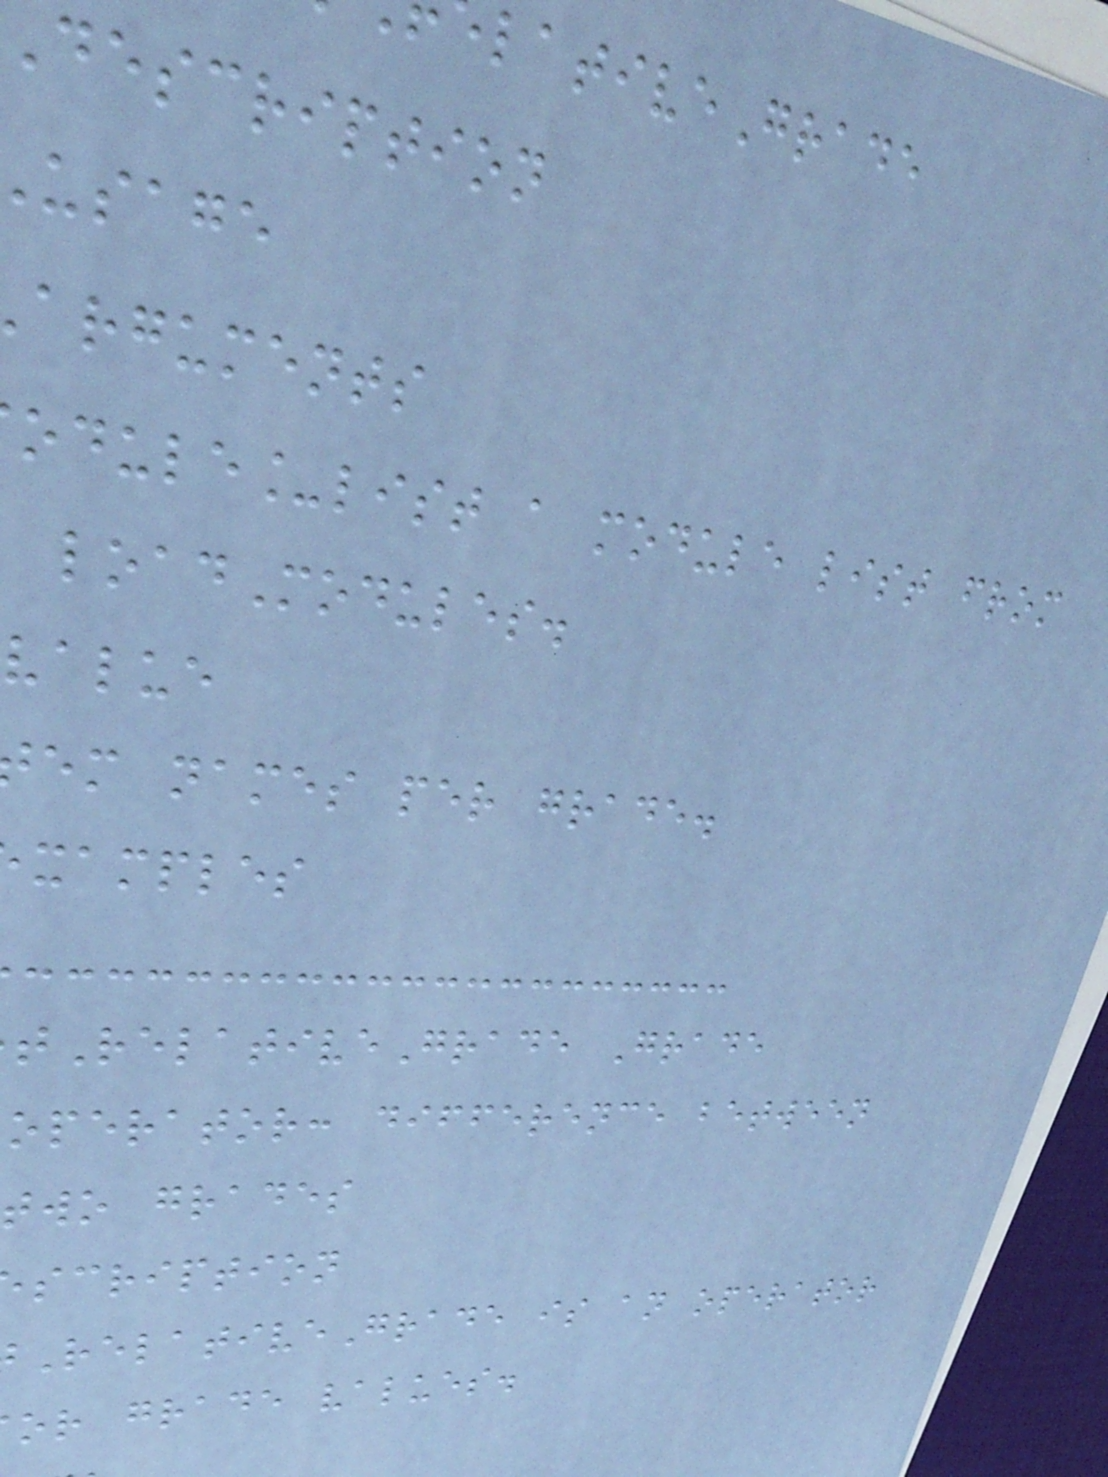lativeGrade
description
usage
arguments
odule_list a module list from
loadModules.
value
em names per grade.
xamples
tRelativeGrade Grade
operator: difference between
two grades
scription
RelativeGrade is an operator
or grade values.
